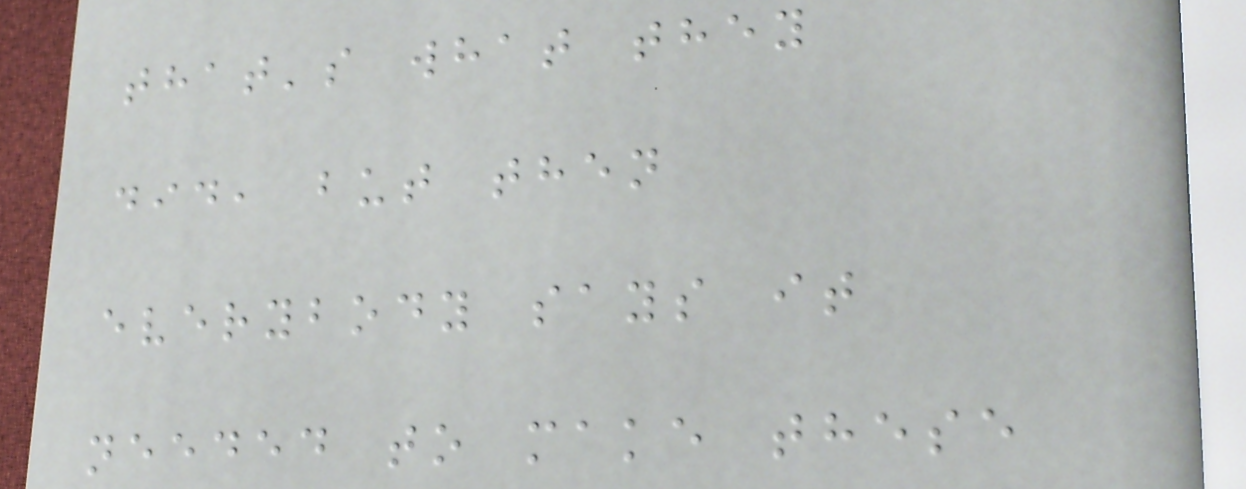that's what they
did, but then
everybody says it
needed to make these
